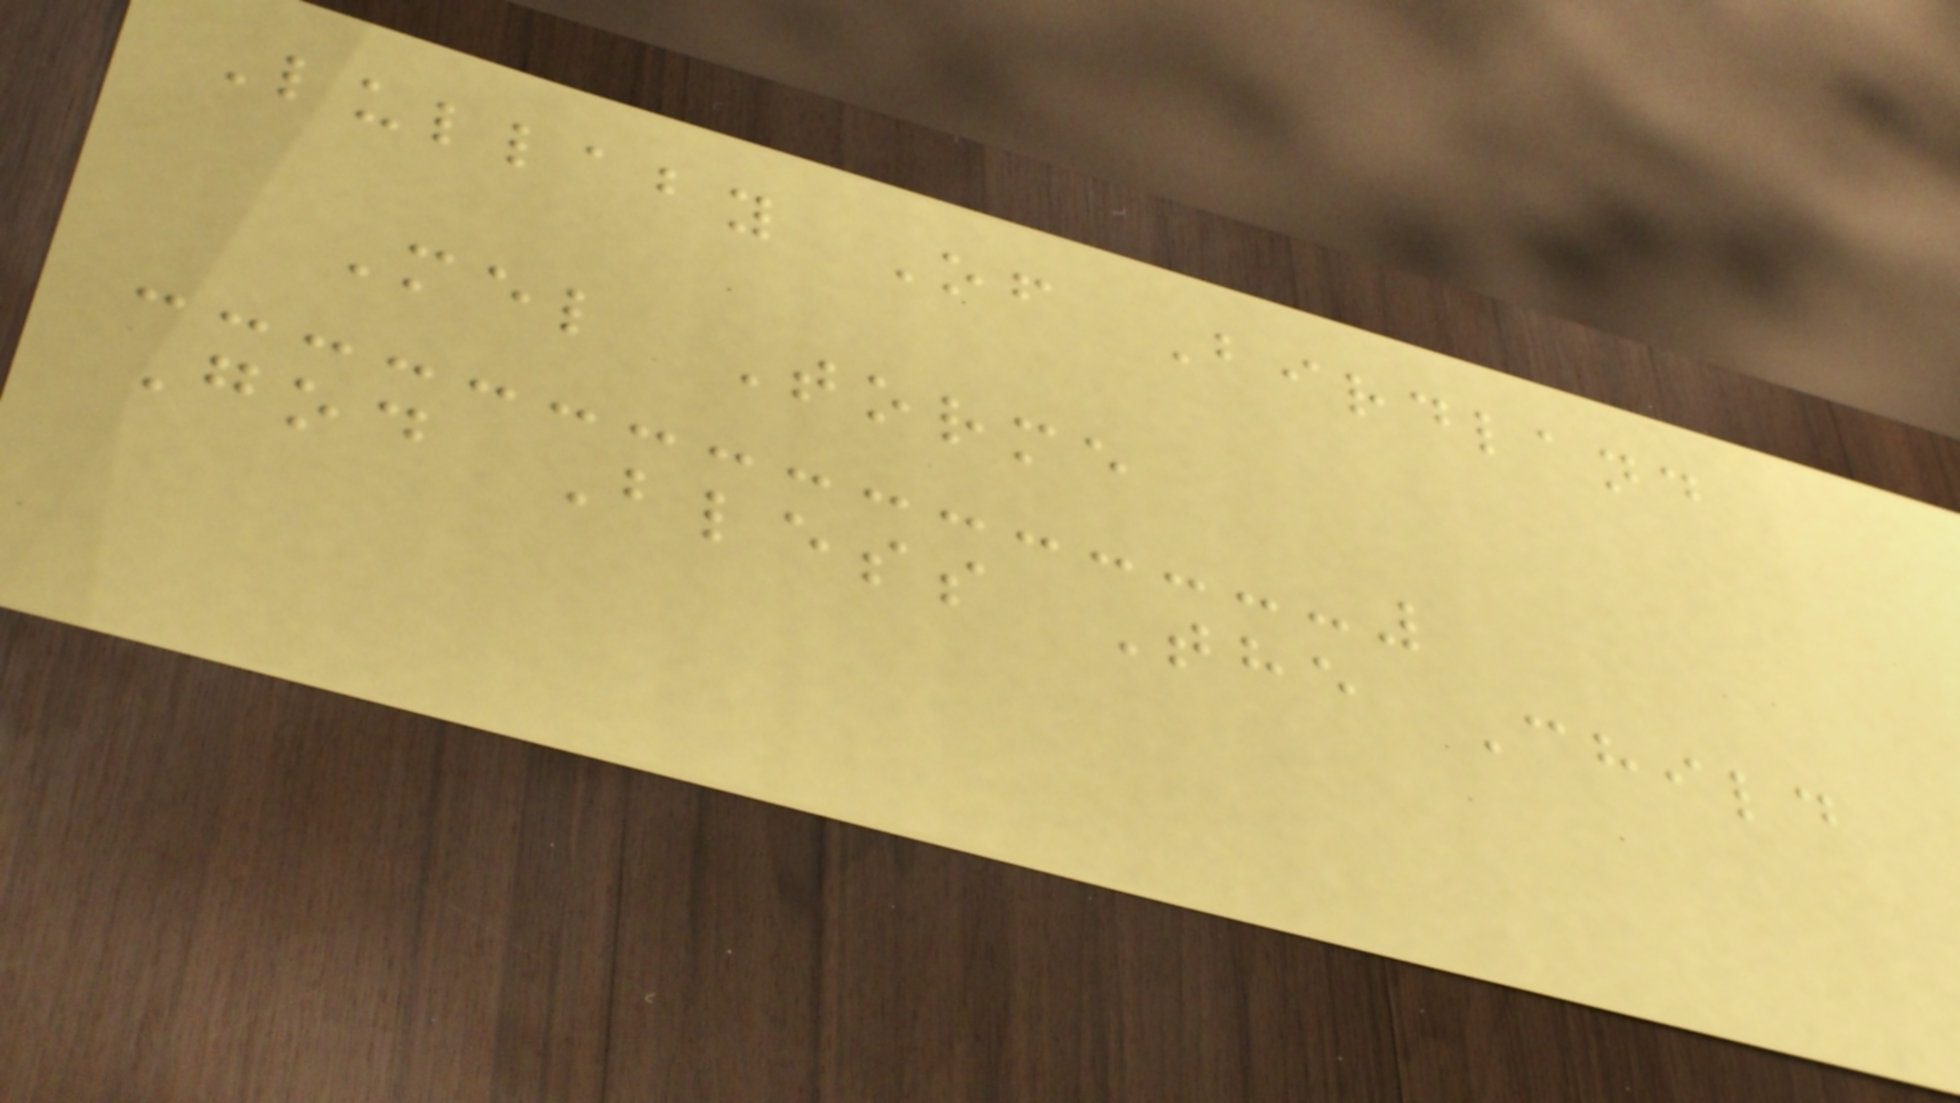Lullaby Of Birdland
Mel Torme
God Bless The Child
